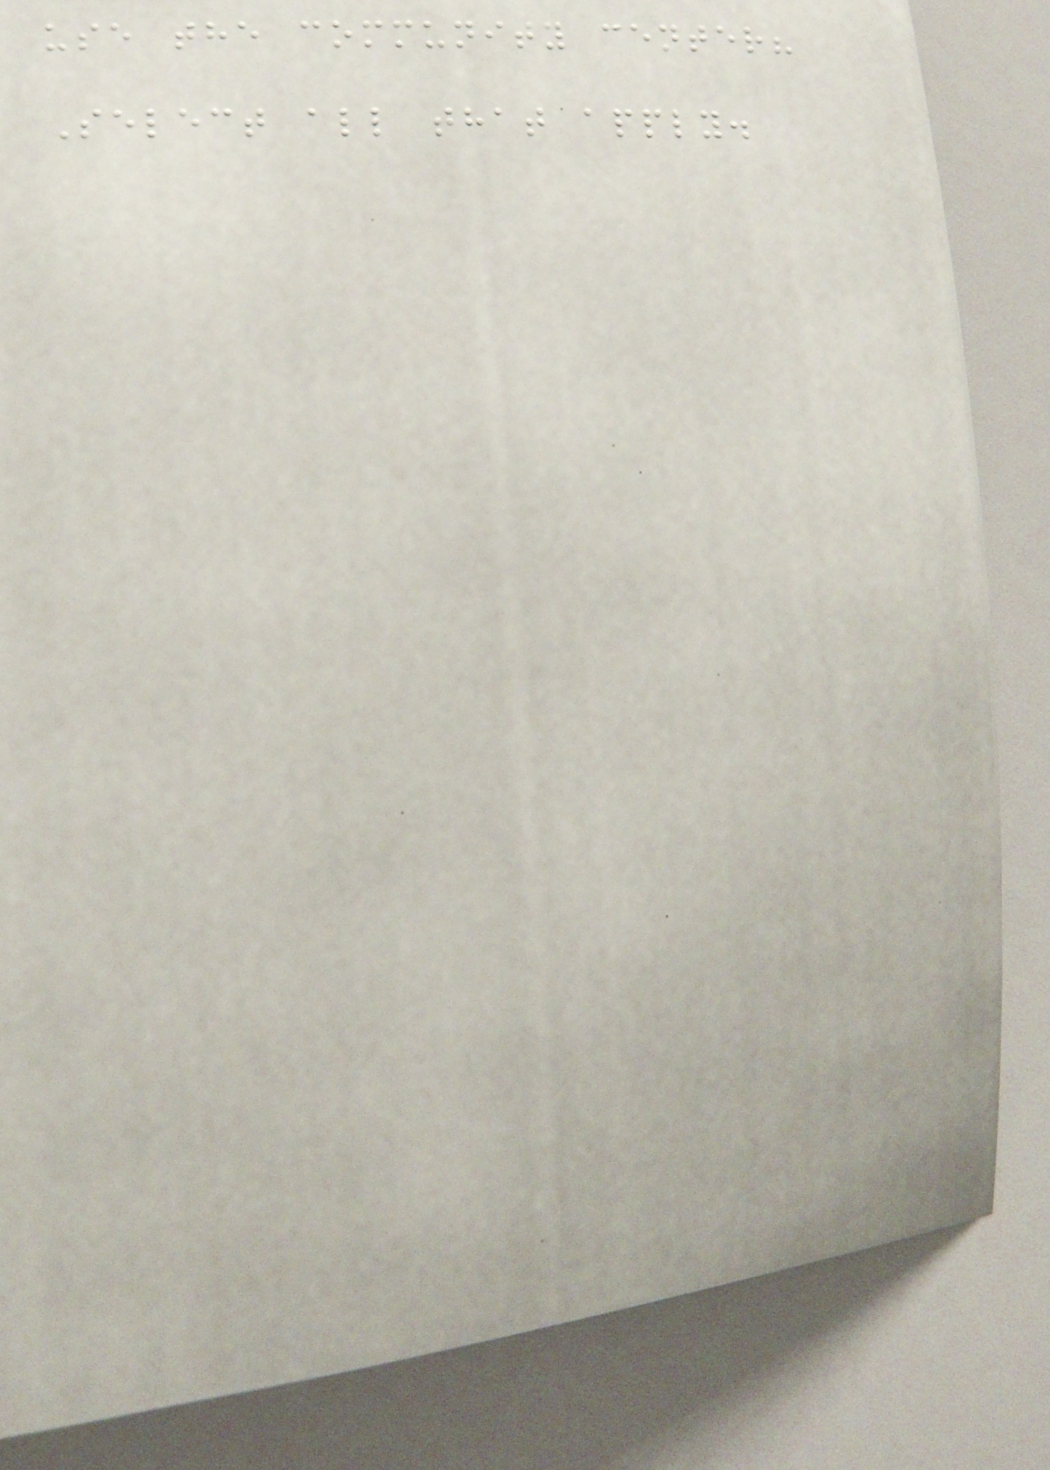use the community center?
Select all that apply.
